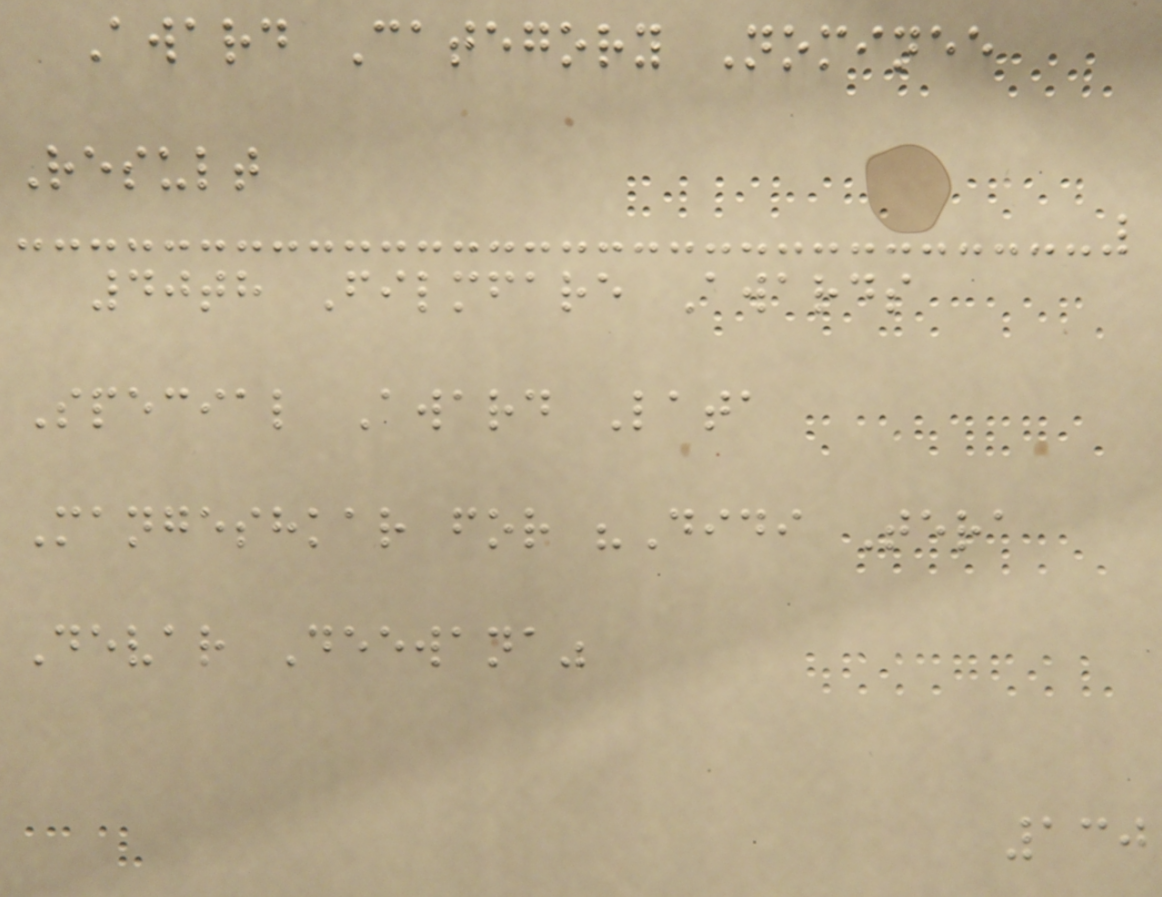Award Category Nominee
Result
40th Filmfare Awards
Special Award Lata
Mangeshkar for "Didi Tera
Devar Deewana"
130
